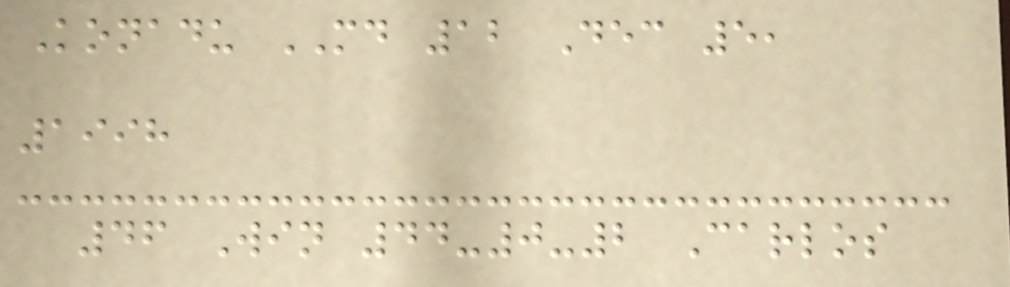Konadu MD 12 Dec 5,
1998
46 Win 44-0-2 Carlos
